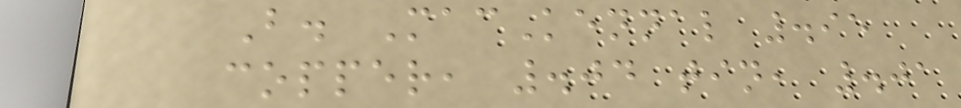B. MacKennal .95
copper, .04 tin, .01
